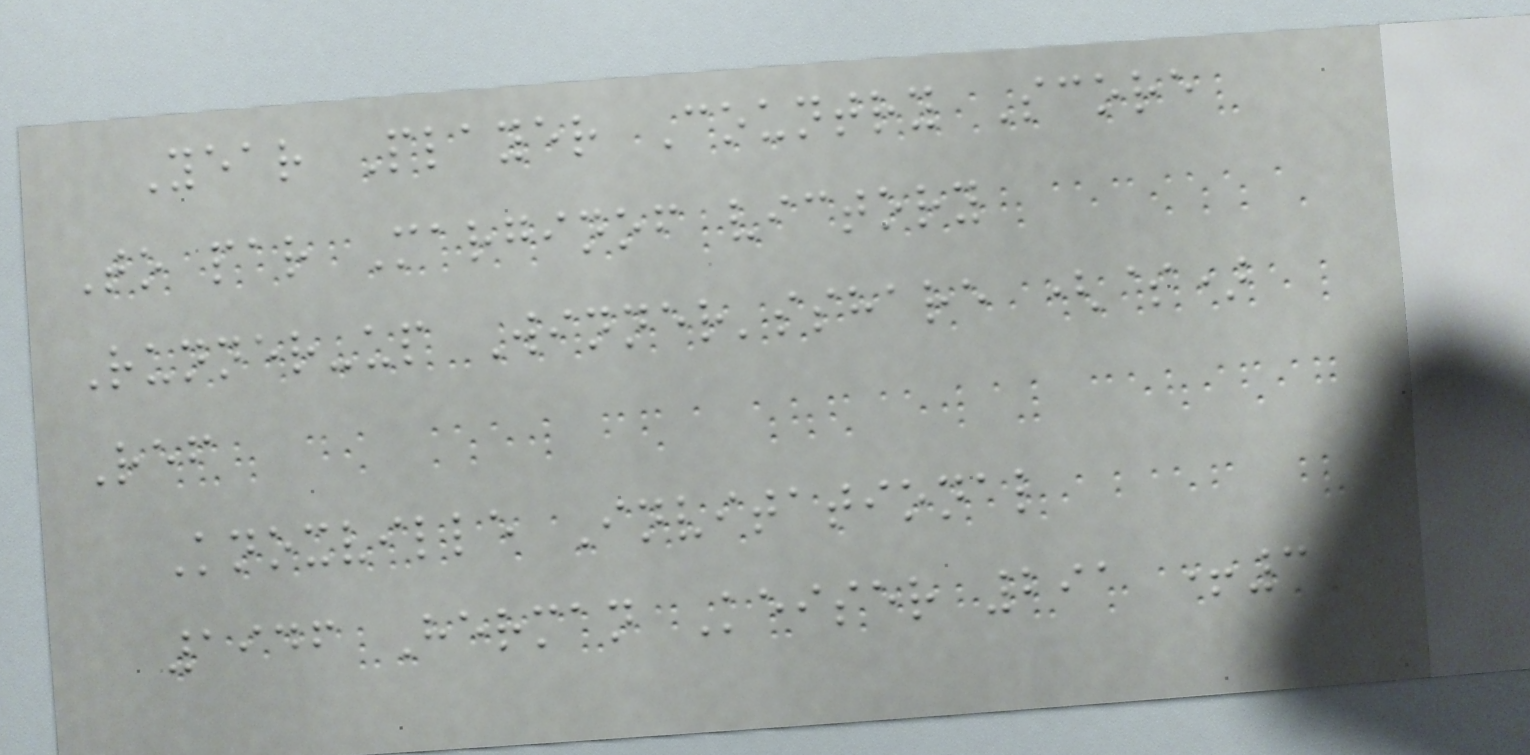Year Player Country Score
To par Marginof victory
Runner-up Winner'sshare ($)
Ref
Knoxville Invitational
1946 Herman Keiser 291 +3
